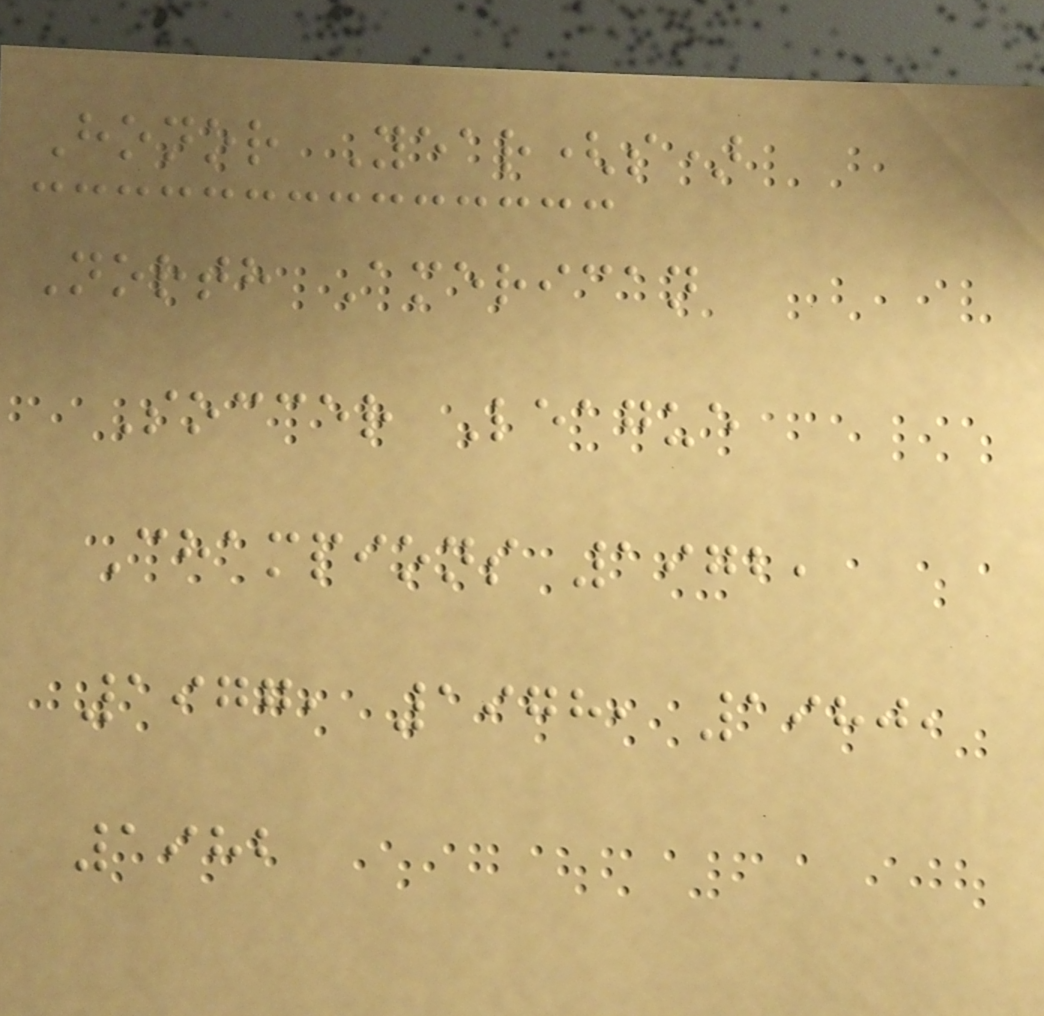Honor Year(s)
North American
Soccer League
Champions 1972,
1977, 1978, 1980,
1982
